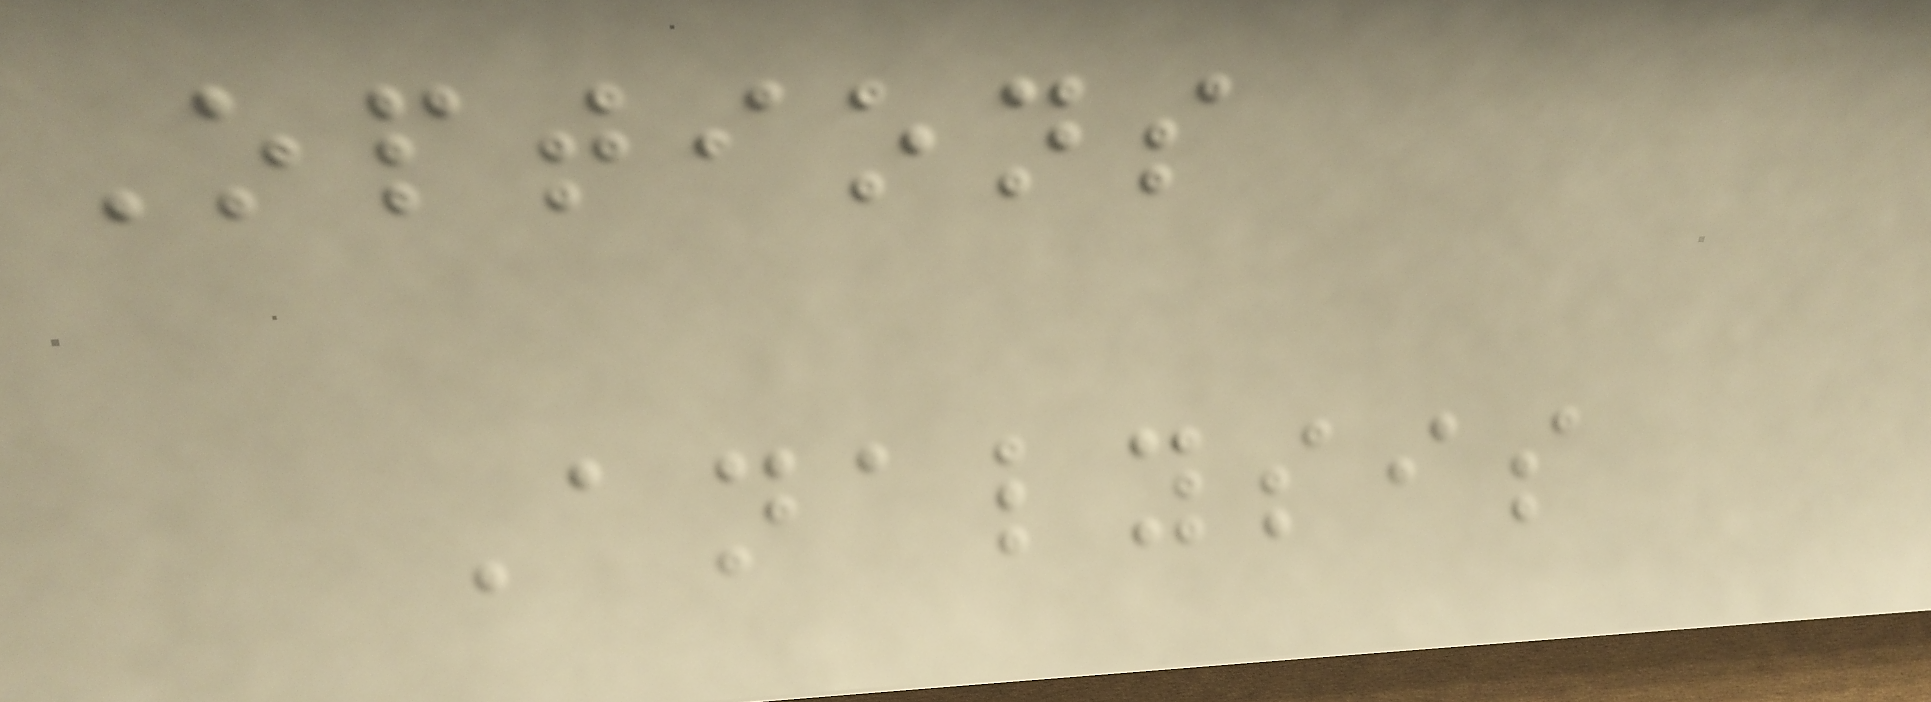Options
Analysis
